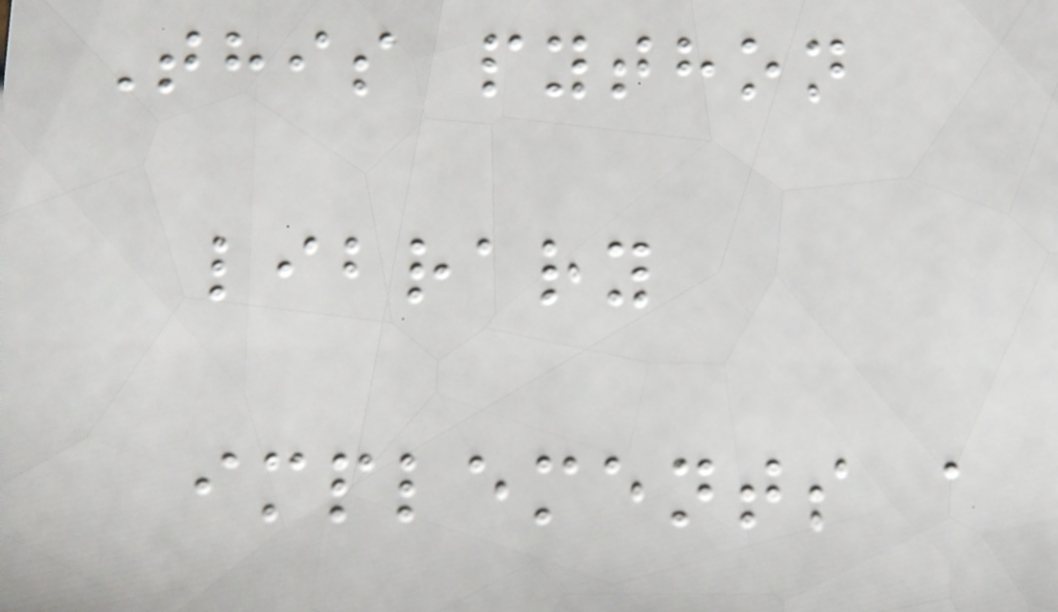This python
library
implements a
